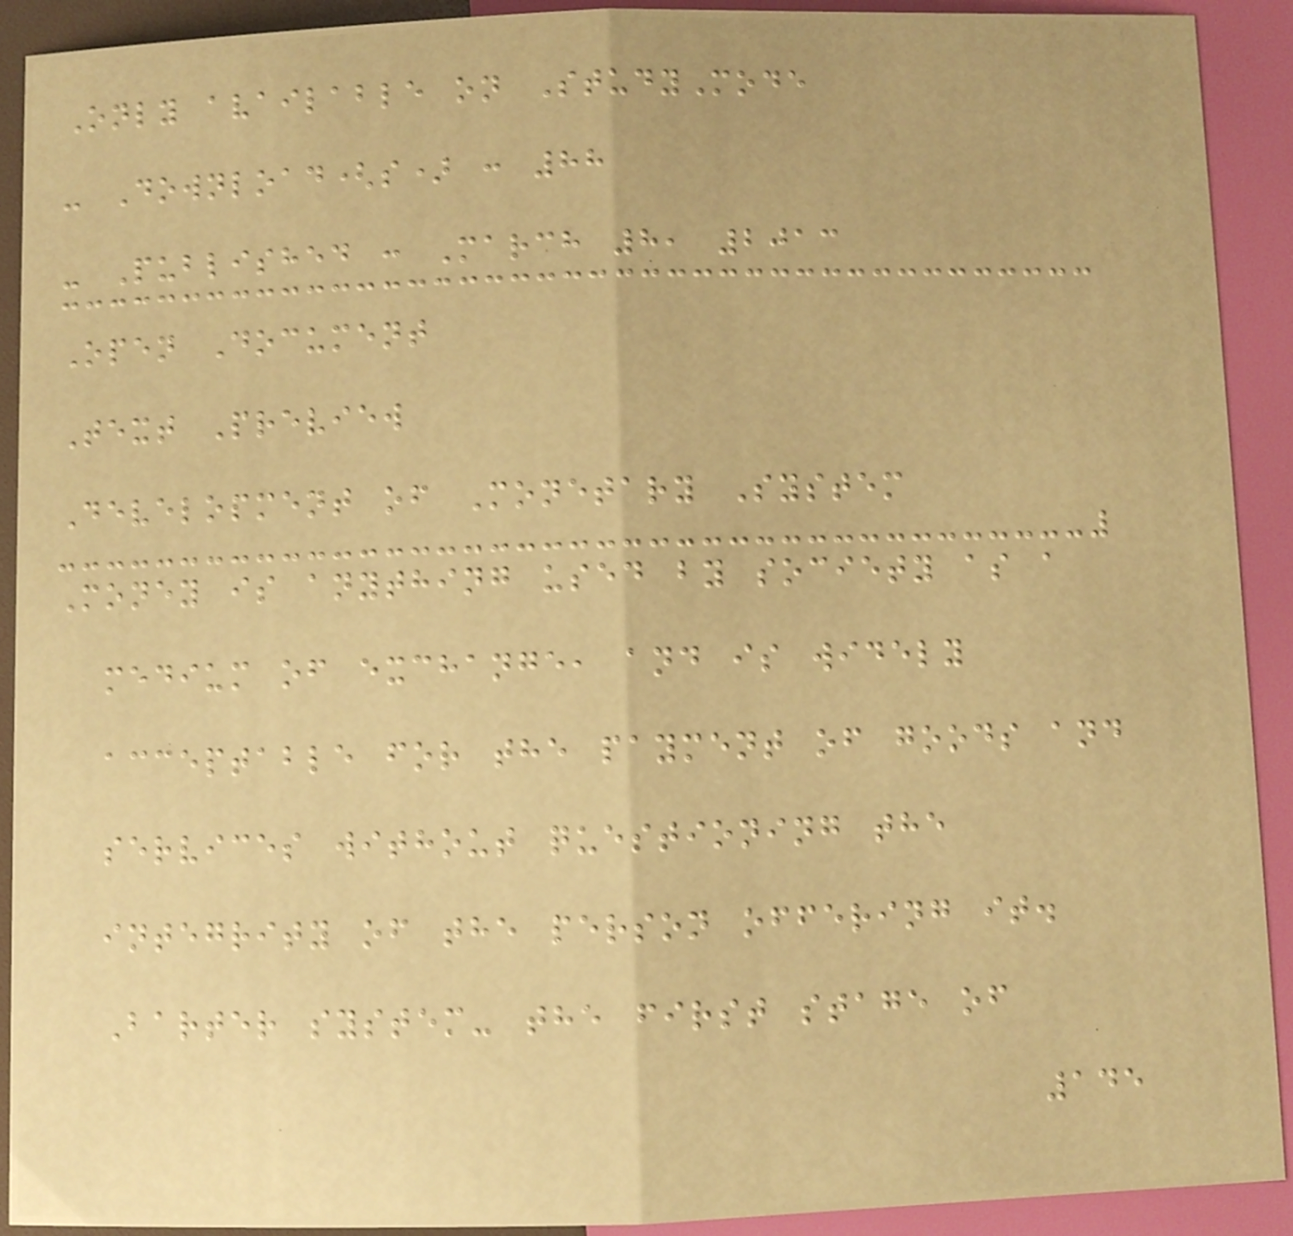Only available on StudyMode
- Download(s) : 88
- Published : March 8, 2013
Open Document
Text Preview
Development of Monetary System
Money is anything used by society as a
medium of exchange, and is widely
acceptable for the payment of goods and
services without questioning the
integrity of the person offering it.
Barter system- the first stage of
145
